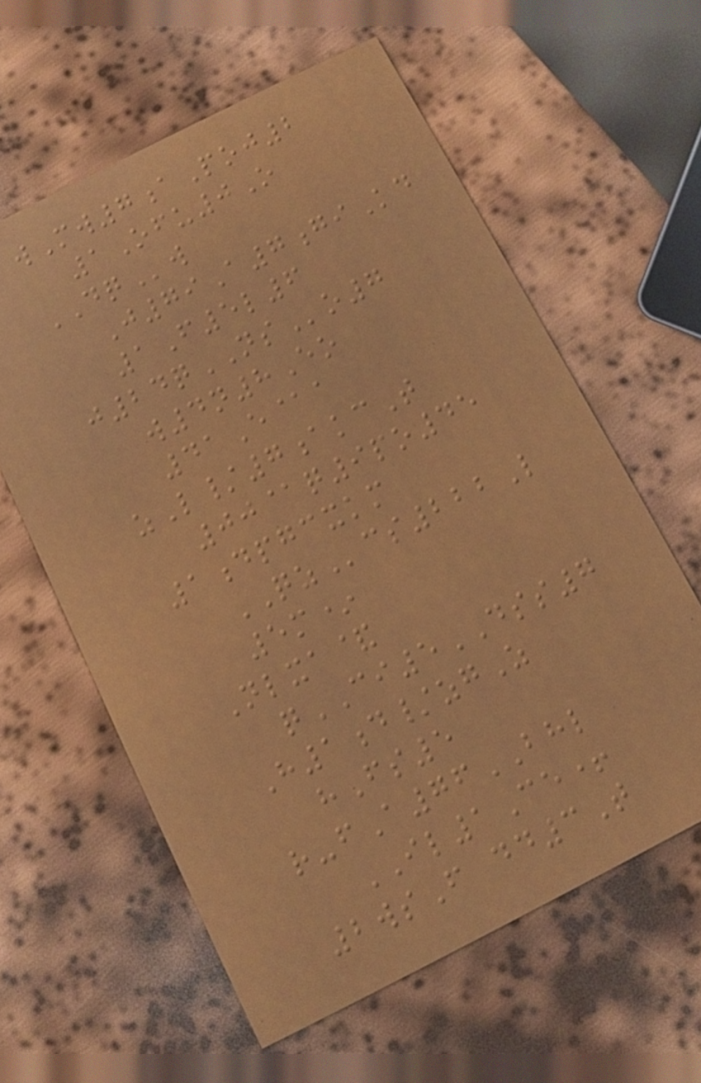wMw7aPoj2
1Ofu0O
DQw
J79A7giKd
1F5l6
j24qNSo7
w4n8Eo
41E@a
zL/7akcT
00@q9po45
1dpgcxkm
QZcs222L
5m*
Nlxa&
qCI5DSS7
H1d/zgZ
hFs5
r-fA76BHL
IL1Ce+
2wsF dd3T
